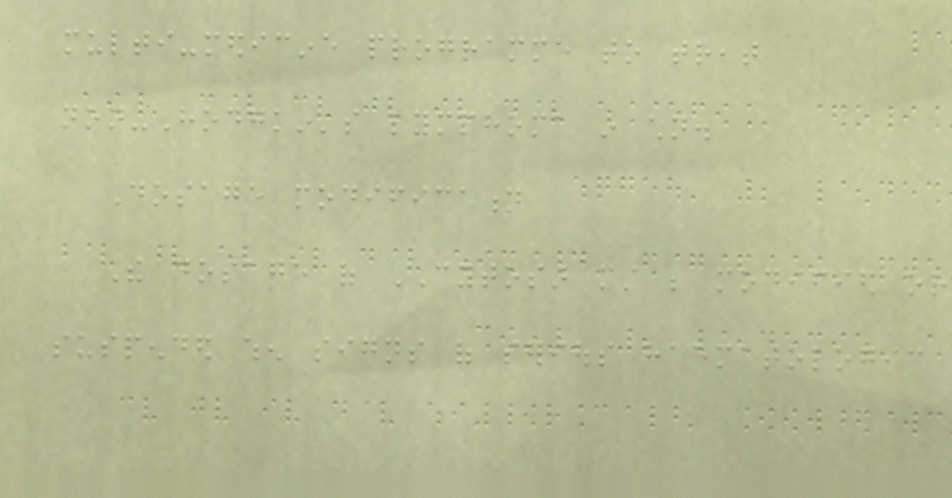multi-medicine programme to treat
non-Hodgkin's lymphoma in children.
Dosage modification
The dosage of CYTOSAR must be modified or
suspended when signs of serious haematologic
